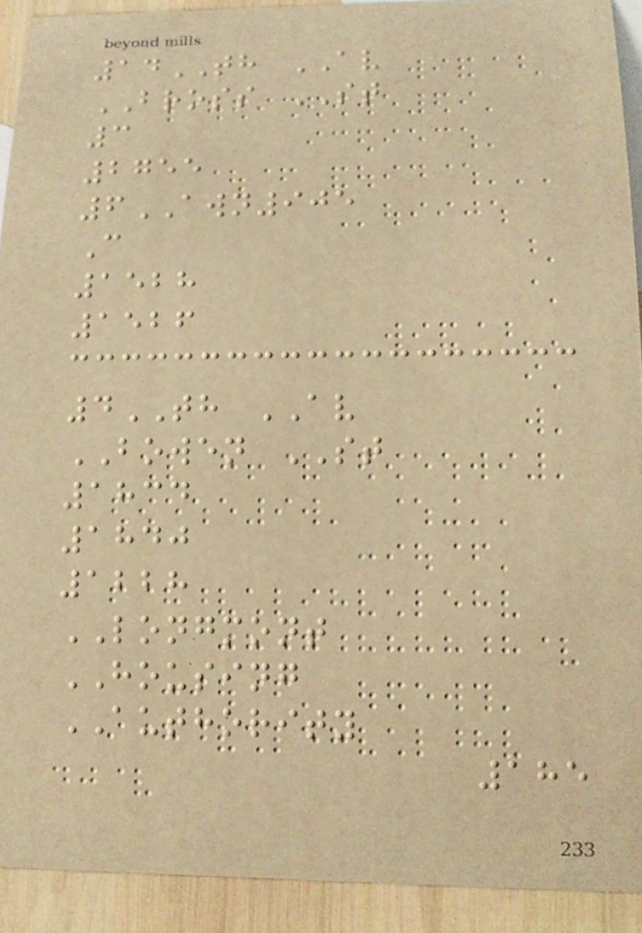14TH AV
BROSS ST
3
2755
6AWN905
C
1528
1526
4TH AV
BOWEN ST
1834
1840
1228
LONGMONT
HOUSING
AUTHORITY
185
